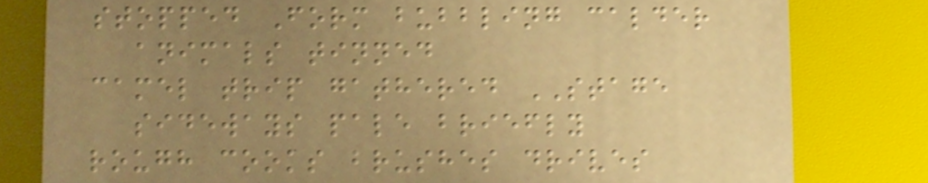stopped Form bubbling calder
animals tinned
camel trip gathered STAGE
sideways pale briefly
rough cooks brushes drives
